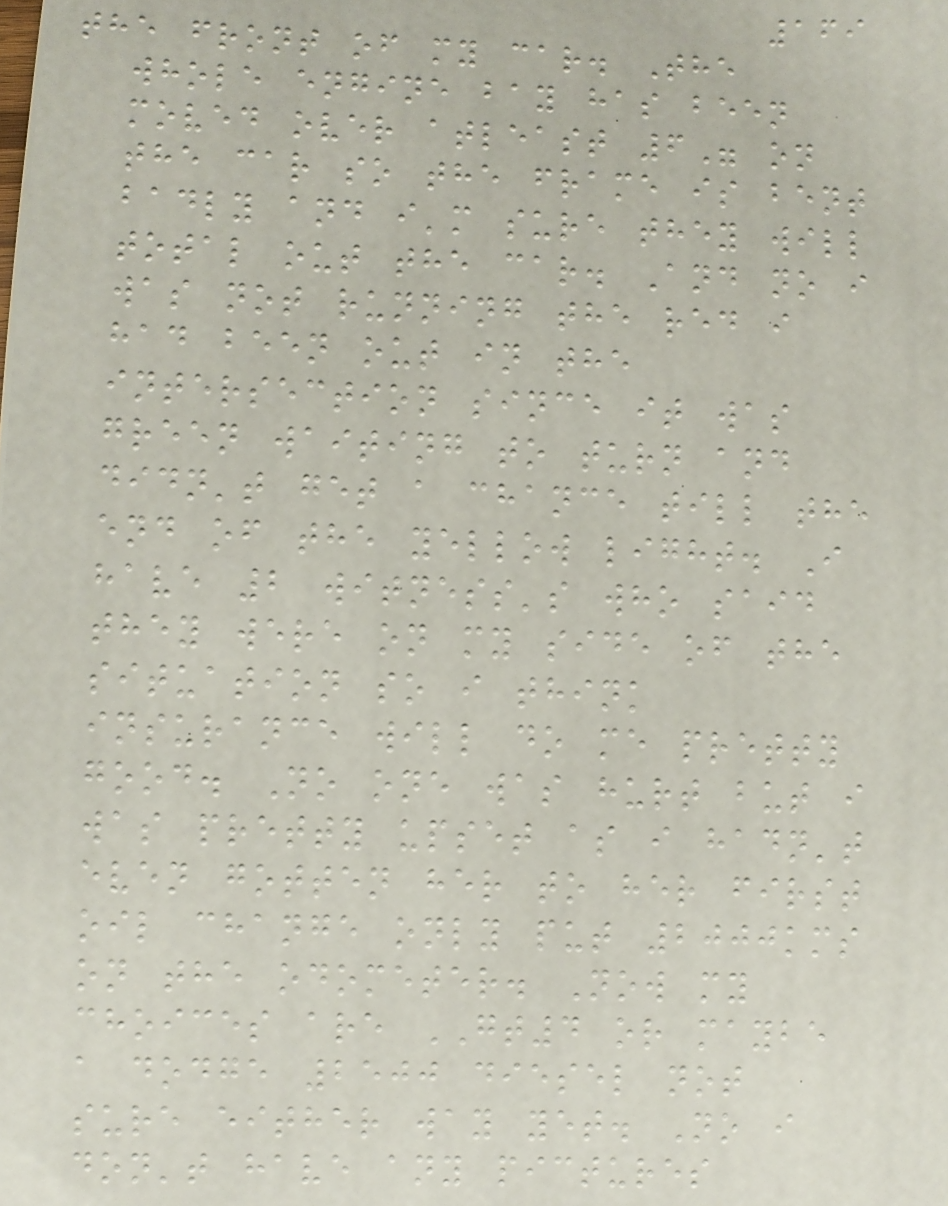169
the front of my car. The
whole engine bay has been
moved over atleast 6" on
the car so the frame is bent
badly and i'm sure they will
total out the car. And no i
was not running the red i
had been out in the
intersection since it was
green waiting to turn and
didn't get a chance till the
end of the yellow light. I
have 2 witness's who said
they were on my side of the
situation so i think
insurance will do me pretty
good. No one was hurt but i
was pretty upset as i hadn't
even gotten her to her first
oil change only put 2000kms
on the odometer. Now my
choices are GT4 or maybe
a dodge 2500 diesel not
sure either way yet. No i
don't have any pictures
